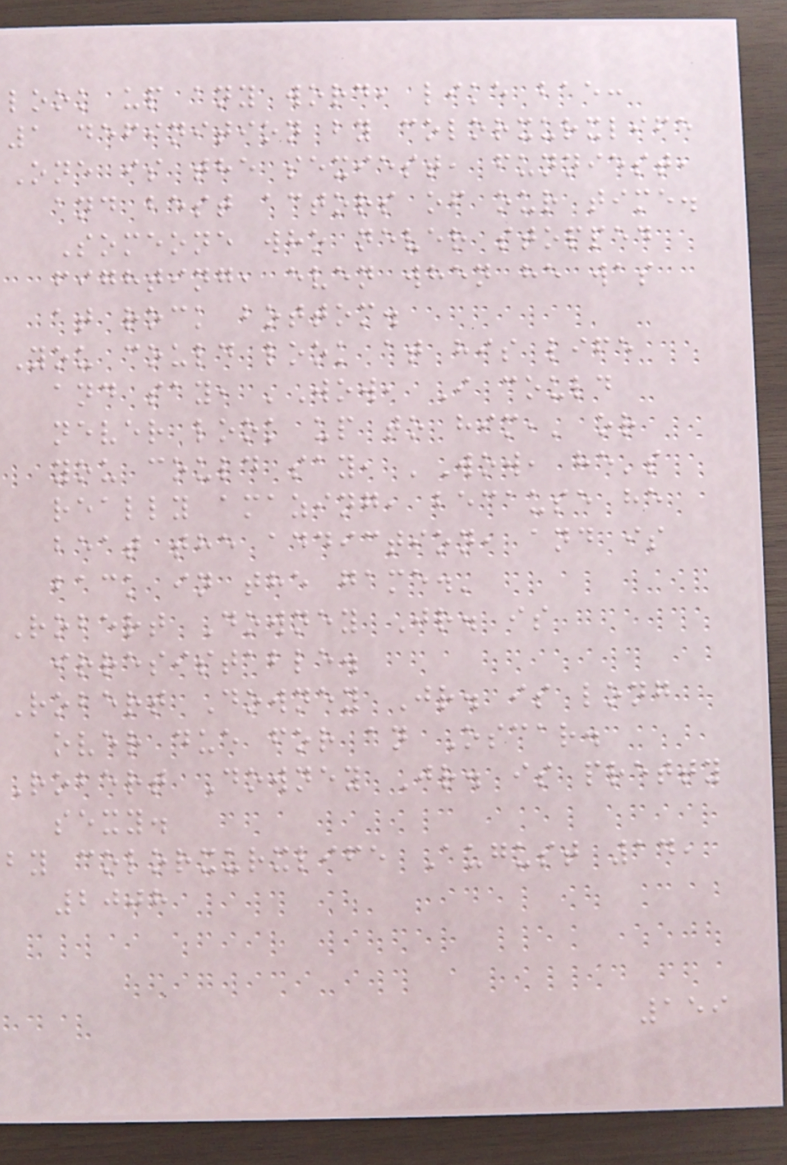look up any word, like bae:
1 definition by colorxurxlife
One is the sexiest, funniest,
and best actors of our time.
Someone who never stopped
fighting, even when he was
at rock bottom.
You could look at his life
and say, 'Wow, I could
never look up to him,' or
you could say, 'Wow, he's
really amazing, because he
beat the addiction, and is
back in the game.'
Robert Downey Jr. is
irresistable.
Robert Downey Jr. is long
over due for an Oscar.
Robert Downey Jr. is pretty
sexy.
by colorxurxlife August 14,
2008
159
